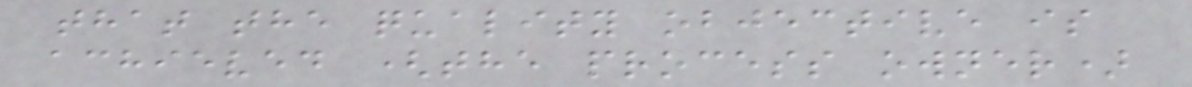that the quality objective is
achieved (the process owner)
